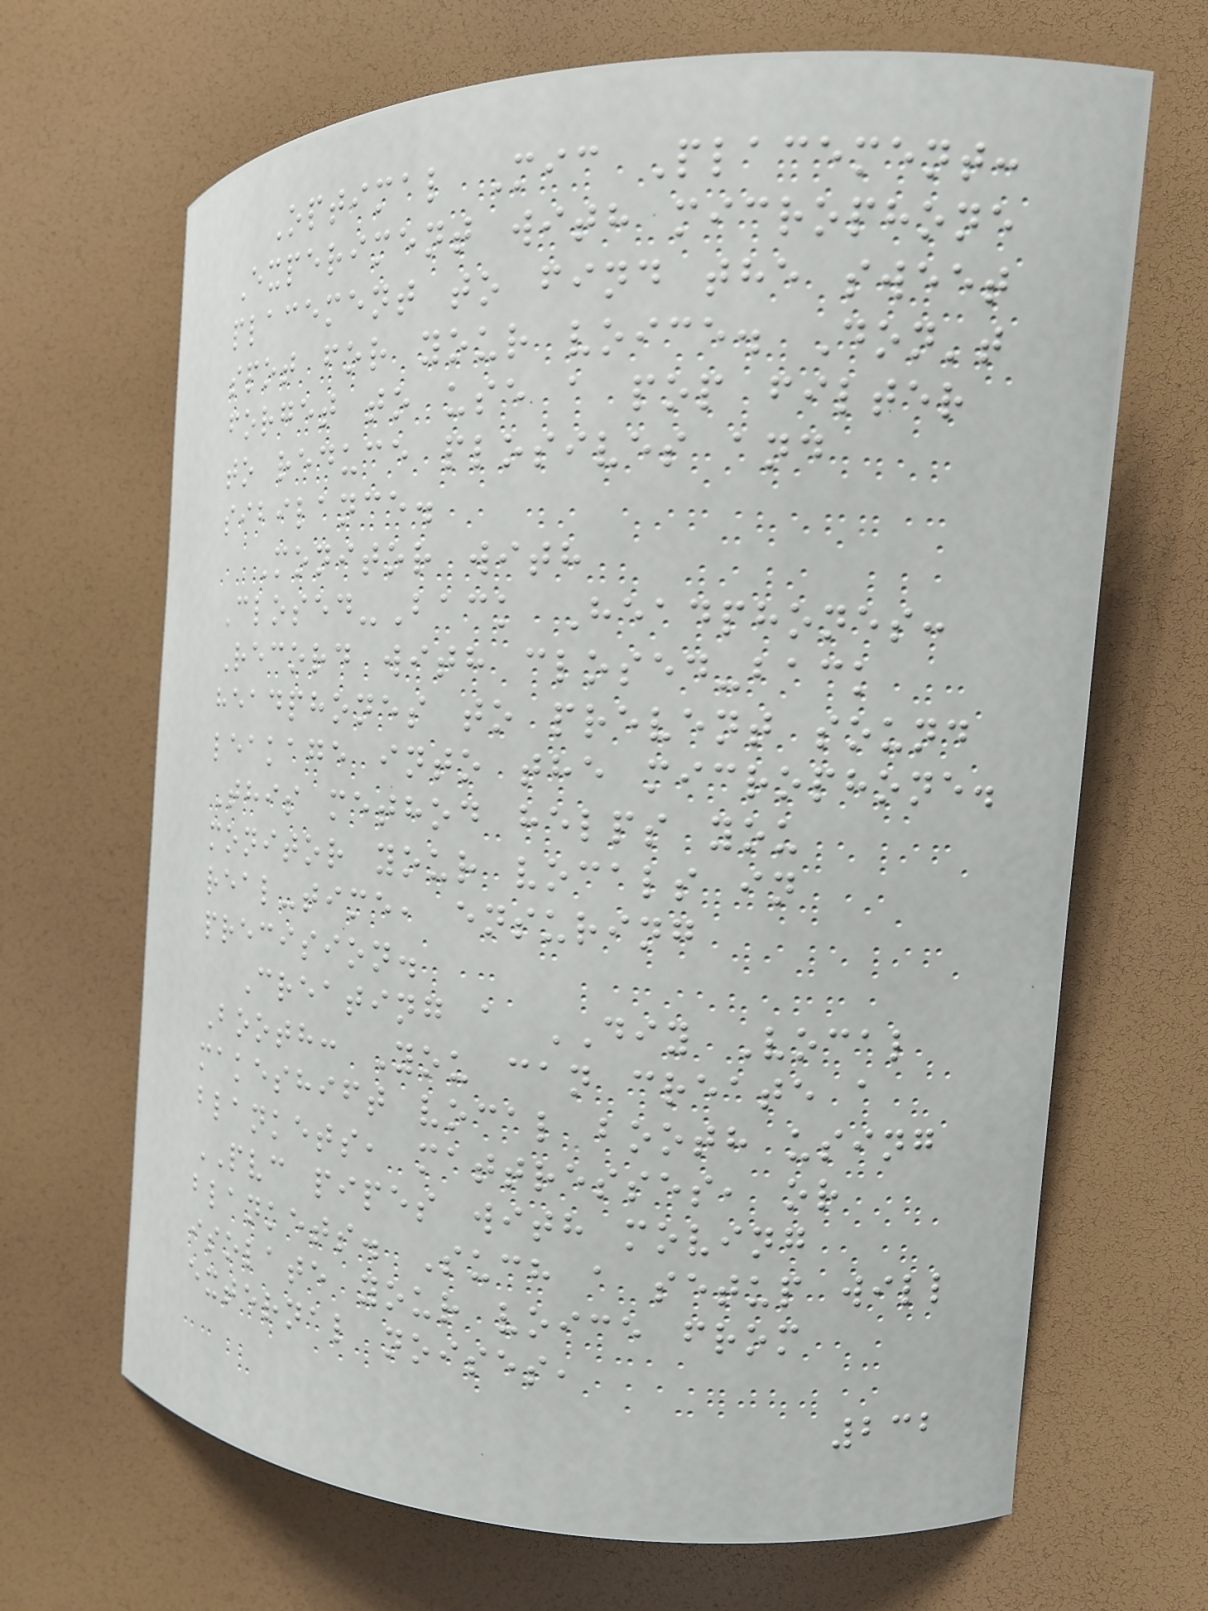Optimal Mic Placement:
Experiment with microphone
placement to find the sweet
spot for your voice. Don't
forget to use a pop filter
to reduce plosives and
sibilance.
Monitor with
Closed-Back Headphones:
Record with closed-back
headphones to prevent sound
leakage into the microphone.
This method helps you
monitor your vocals in
real-time, ensuring
precision.
Creating a DIY Vocal
Booth: You can create a
makeshift vocal booth using
blankets, mattresses, or
PVC pipes with moving
blankets. Such a setup will
isolate your voice from
external noises,
232
